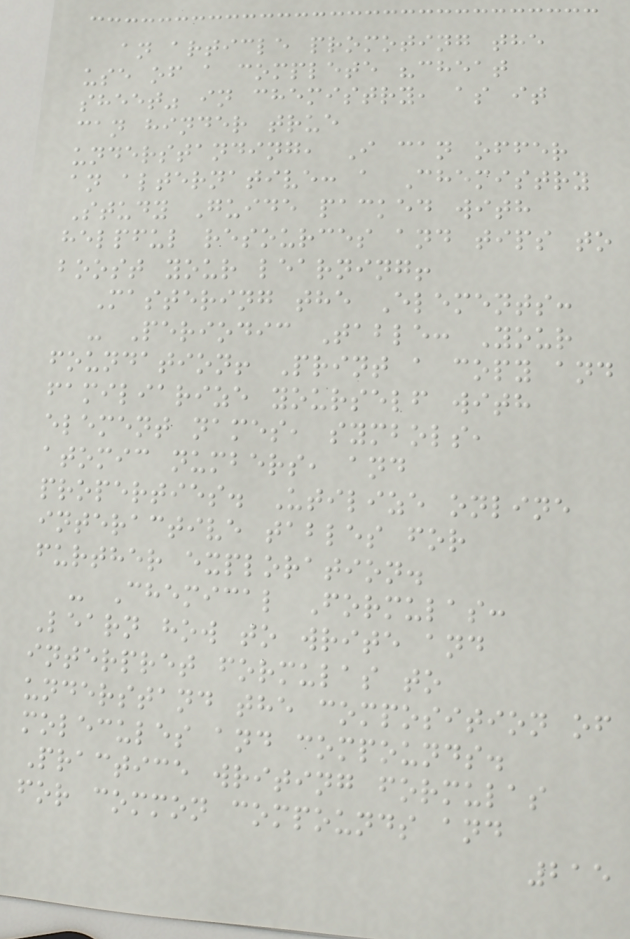an article promoting the
use of a complete "cheat
sheet" in chemistry, as it
can hinder true
understanding, I can offer
an alternative: a Chemistry
Study Guide packed with
helpful resources and tips to
boost your learning!
Mastering the Elements:
- Periodic Table: Your
foundation! Print a copy and
familiarize yourself with
element names, symbols,
atomic numbers, and
properties. Utilize online
interactive tables for
further exploration.
- Chemical Formulas:
Learn how to write and
interpret formulas to
understand the composition of
molecules and compounds.
Practice writing formulas
for common compounds and
215
